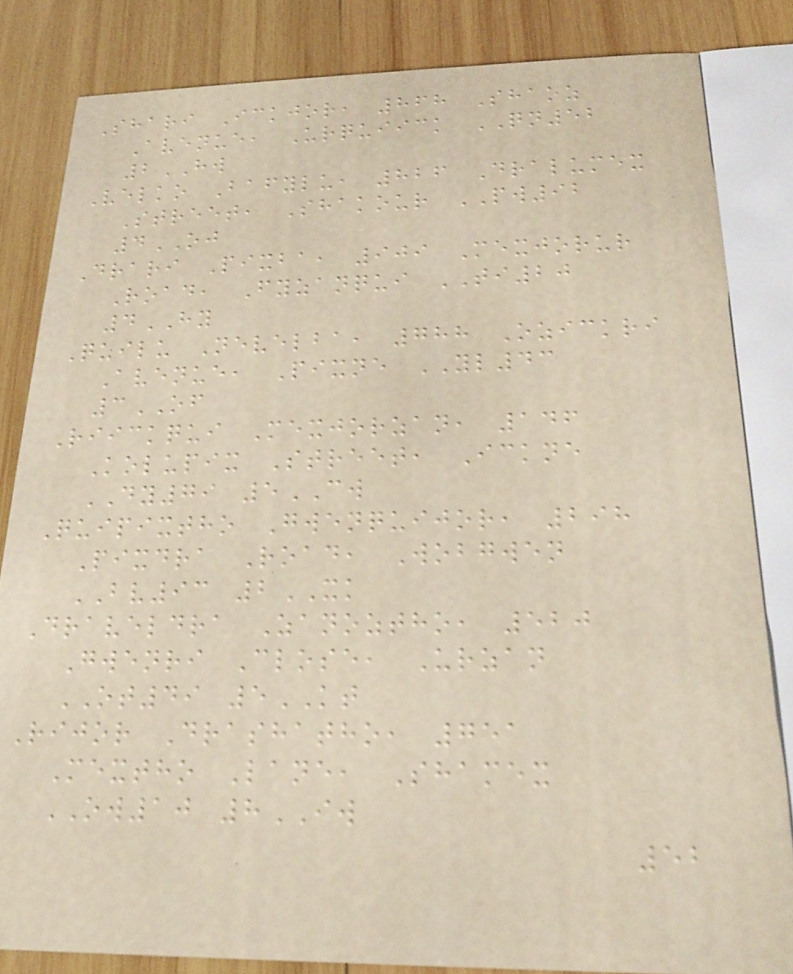Shari Ickjor, 868 Shaoz
Avenue, Urquiick QN52
2HW
Velko Bafylu, 826 Dralumex
Street, Shakour PW92
4OJ
Drari Pixba, 909 Mexjorur
Road, Fyzanqui TI20
4HY
Quilu Nevelba, 788 Ozickri
Avenue, Pixne YL43
3OF
Riickqui Mexjorzan, 146
Kolupix Street, Ickne
DY79 5CW
Quipixtho Gwenquijor, 298
Pixdra Road, Wobgwen
BV93 2XK
Draveldra Zanoztho, 520
Gwenri Close, Urzan
OT49 5KT
Rijor Drashatho, 751
Mextho Lane, Shamex
OW10 8IW
52
